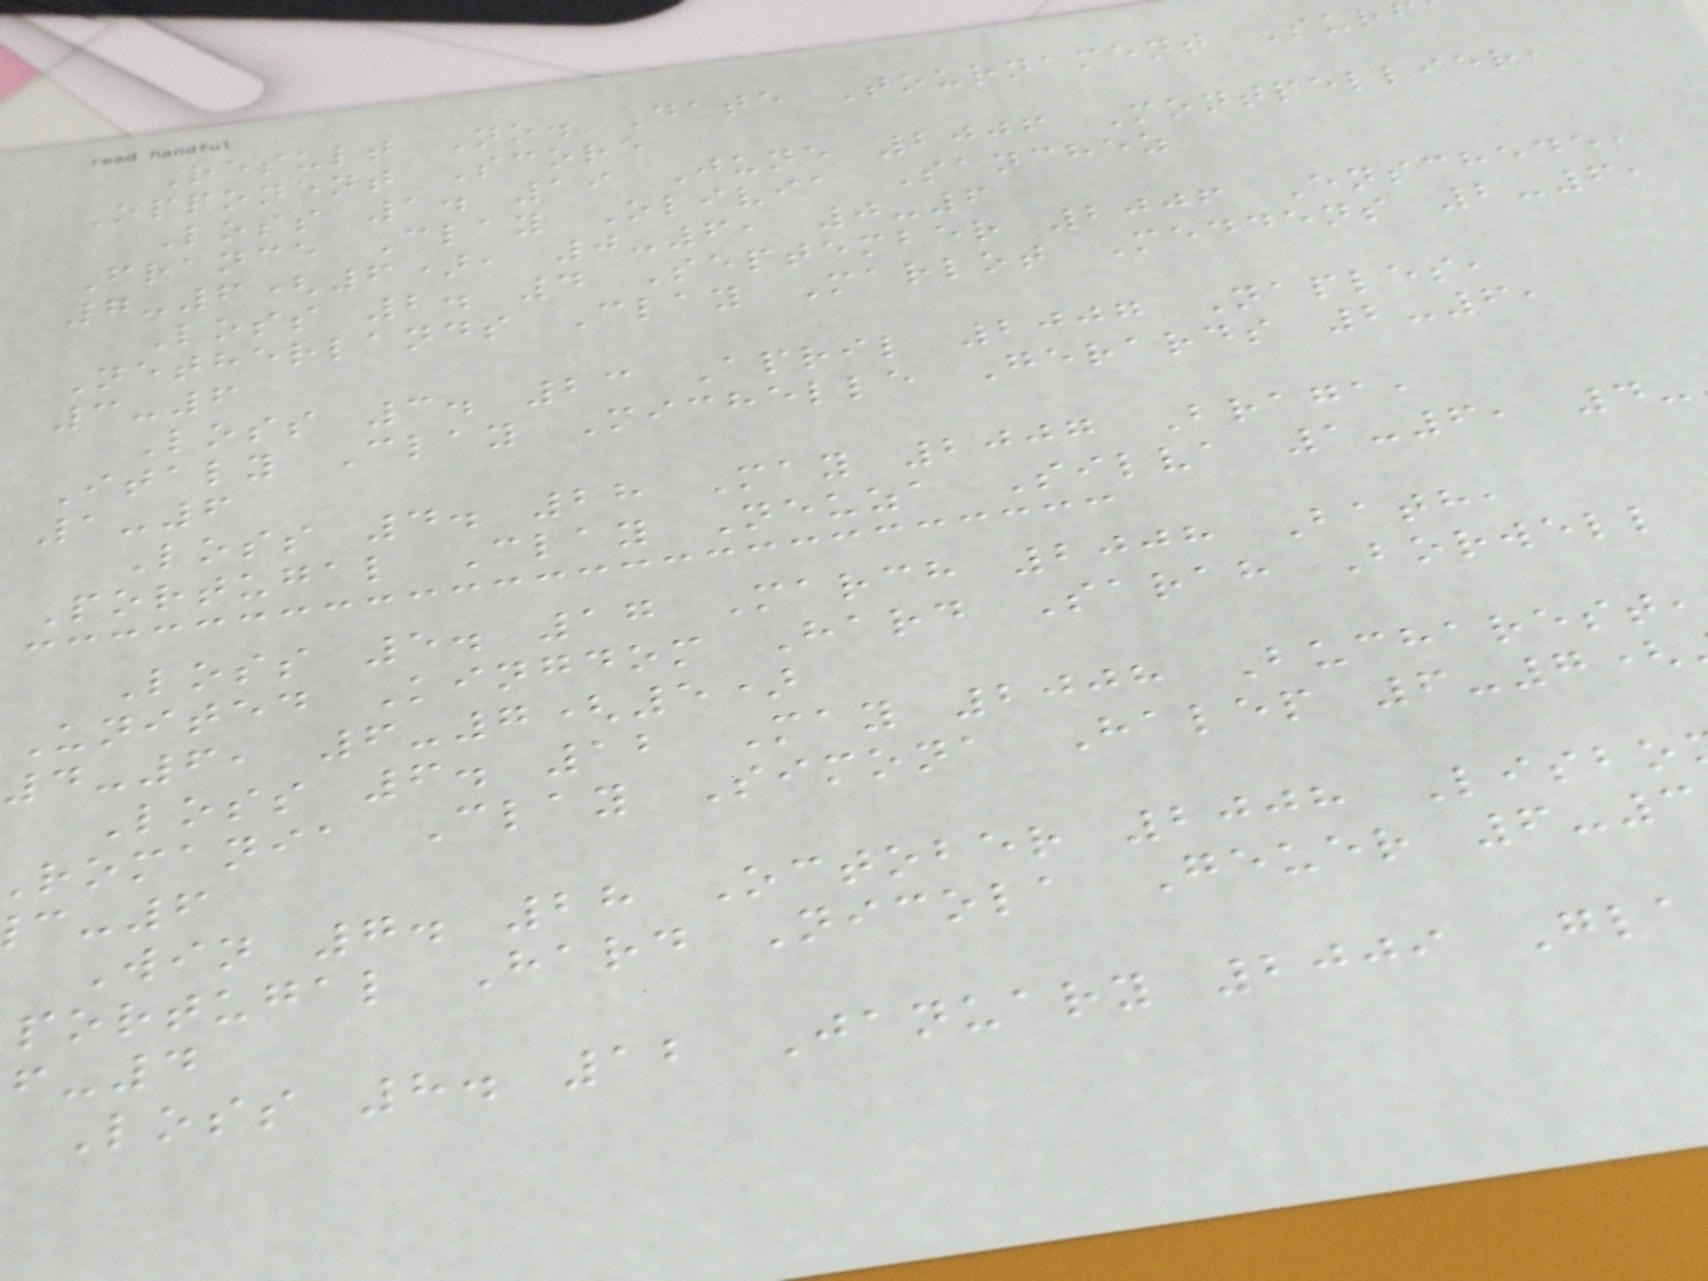Result No. Date Tournament Sur
Opponent Score
Loss 1. 19 June 2006 Montpellier,
France Clay Olivia Sanchez
7-6(6), 0-6, 0-6
Loss 2. 4 September 2006 Enschede,
Netherlands Clay Marlot Meddens 2-6,
3-6
Loss 3. 23 April 2007 Naples,
Italy Clay Michelle Gerards 2-6,
1-6
Loss 4. 28 May 2007 Braga,
Portugal Clay Neuza Silva 1-6, 4-
Loss 5. 17 March 2008 Bath,
United Kingdom Hard Sarah Borwell
4-6, 6-7(5)
Loss 6. 12 May 2008 Bucharest,
romania Clay Simona Halep 6-7(
Win 7. 28 October 2008 Lisbo
portugal Hard Nicola Geuer 6-3
Loss 8. 12 January 2009 Gla
